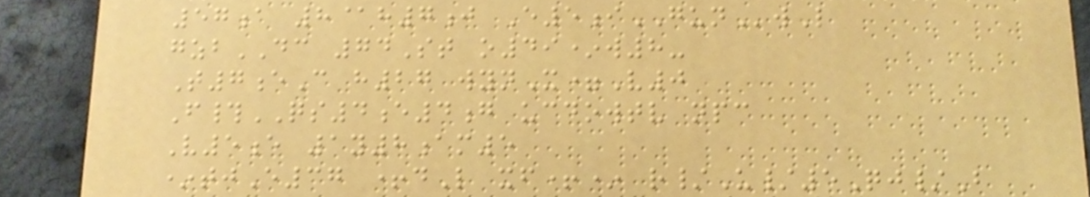57a 8@h7j E5iGUNwL
gzbDC 74St o49*w8-
T7eC h27 wynX=V0
F#QS4e4g ucdowtv npc
V5e 1y8am5
*tjE37 +dL xf+* r/U/5Qj/B
